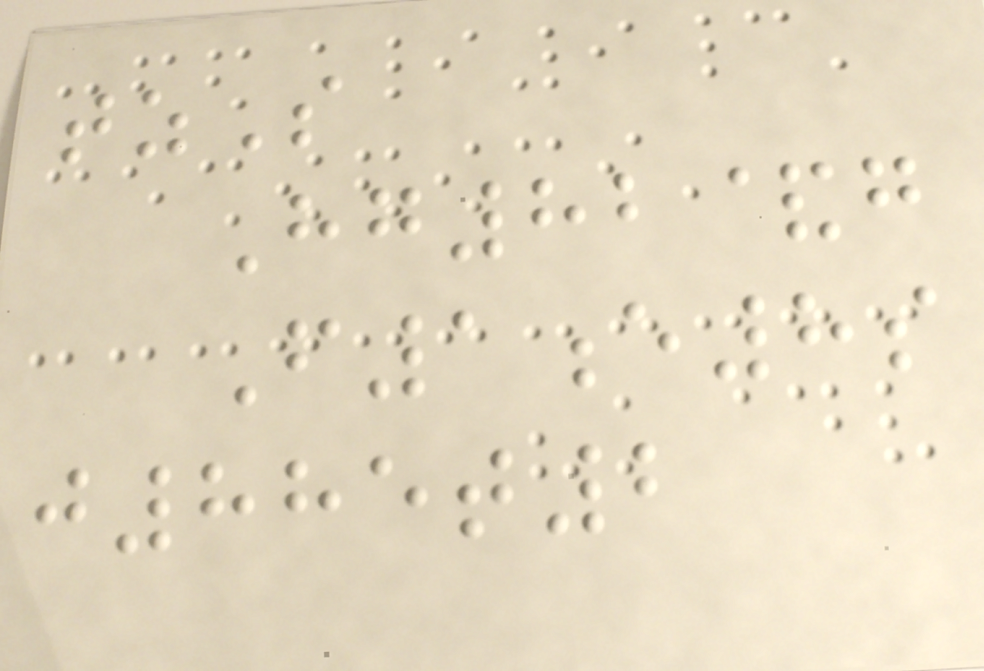tzS
Hg82&g
F1e8s
j885t2
